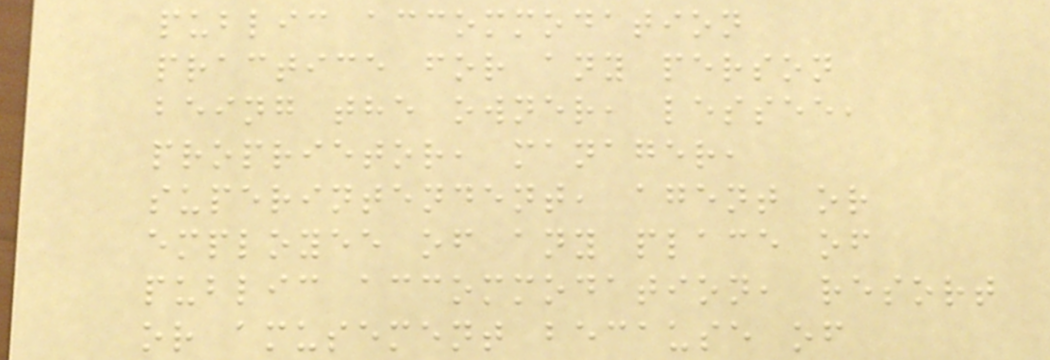public accommodation
practice for any person
being the owner, lessee,
proprietor, manager,
superintendent, agent or
employee of any place of
public accommodation, resort
or amusement because of
